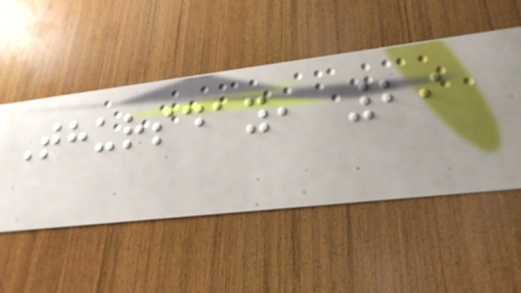Thursday, 29
